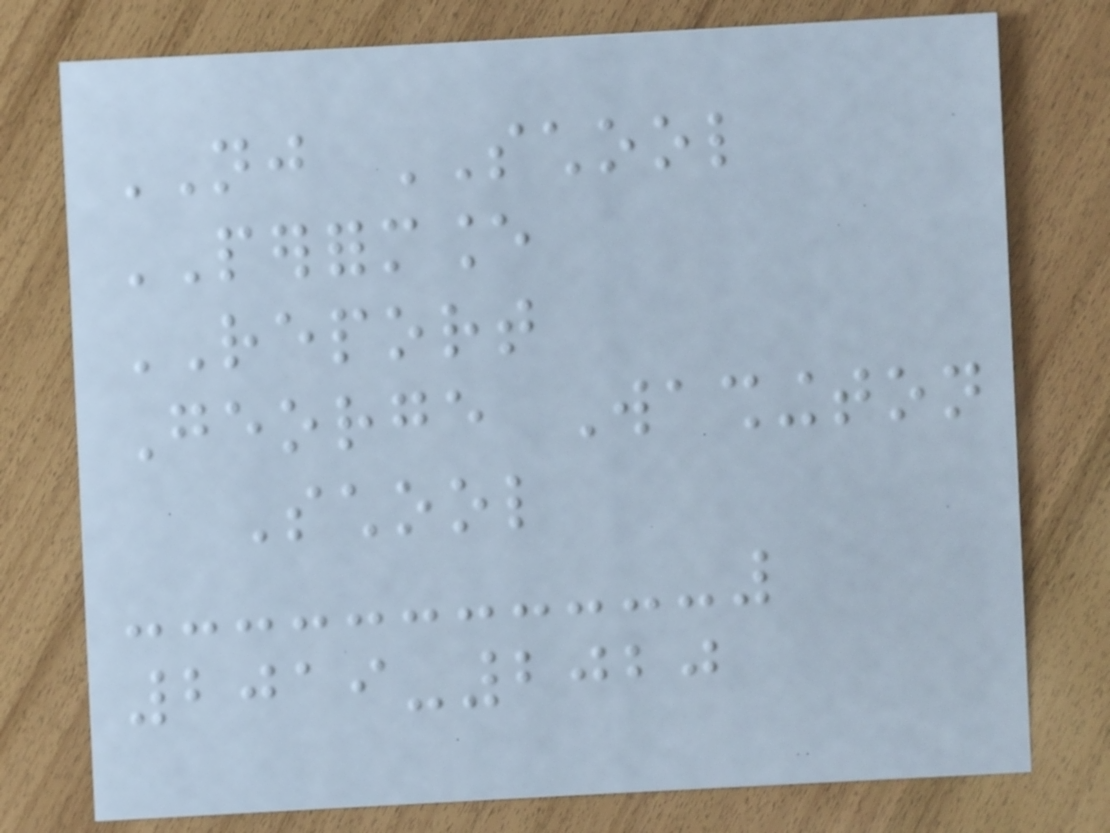NJ SCHOOL
PERFORMANCE
REPORT
George Washington
School
2019-2020
